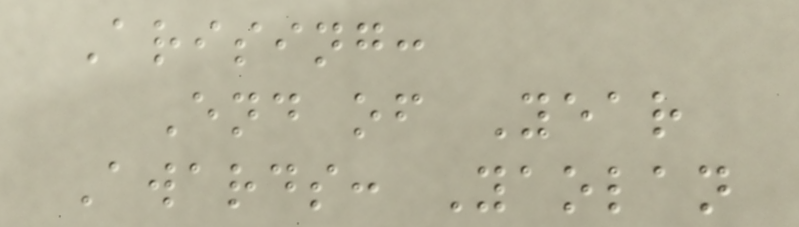Arising:
End of Year
Awards: Yaolan
